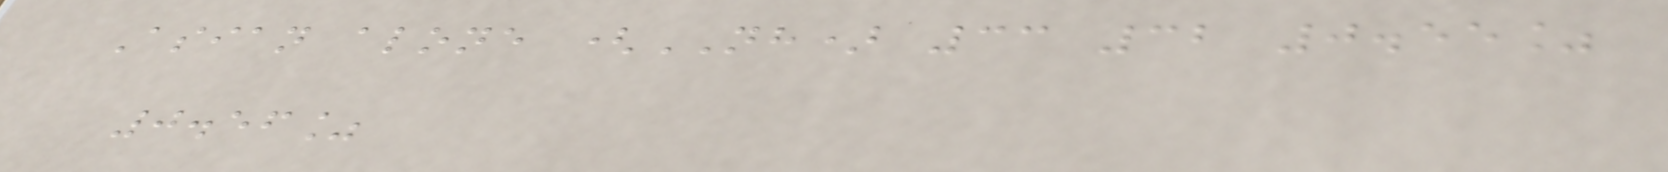Asian alone (NH) 33 32 0.55%
0.56%
